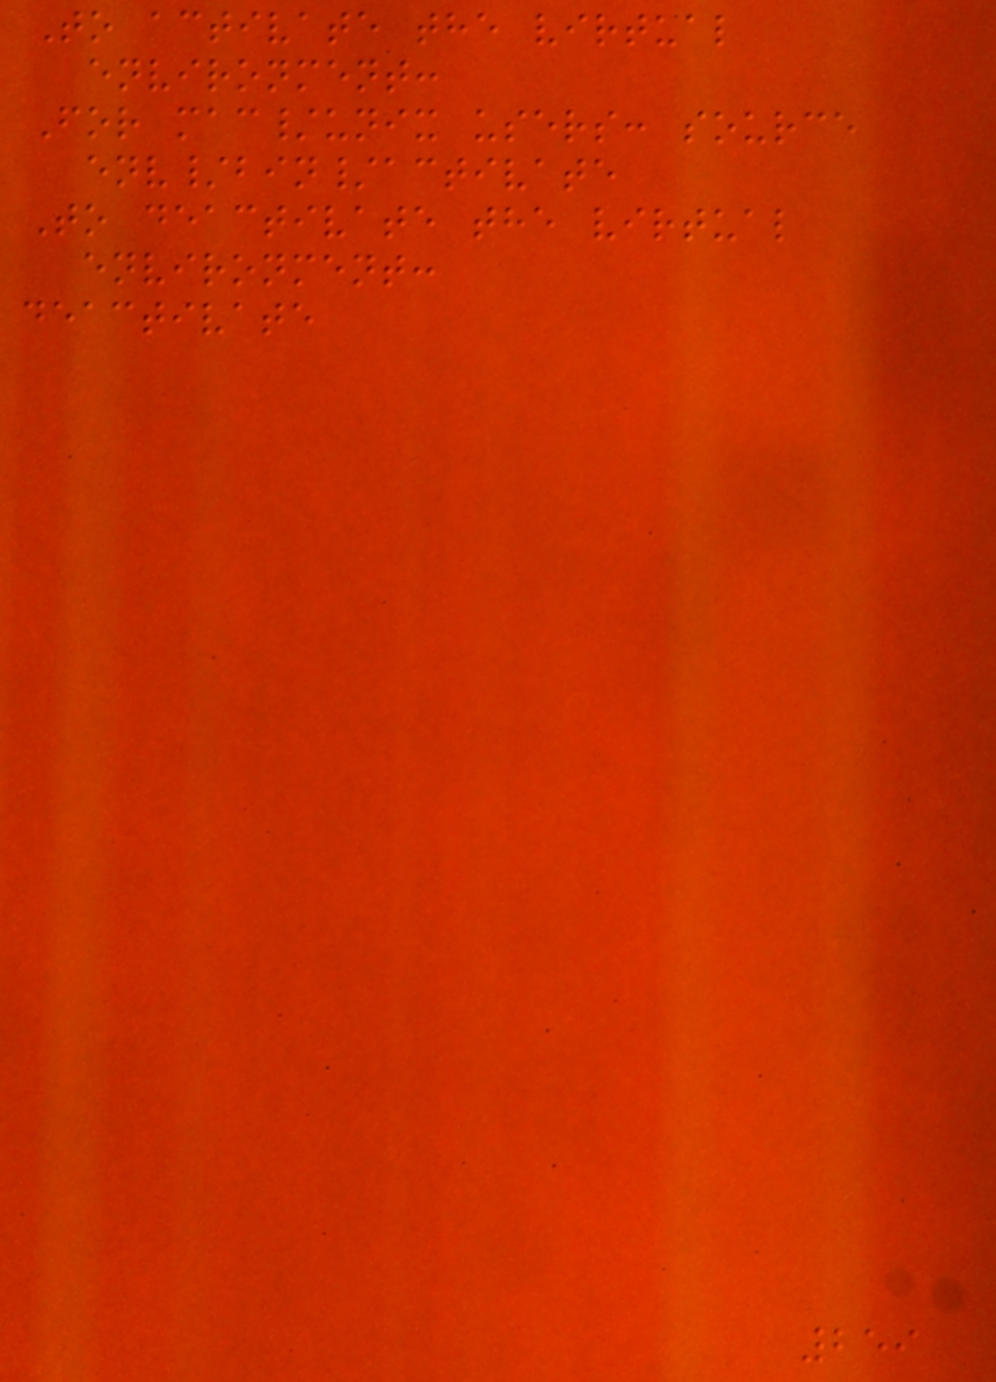To activate the virtual
environment:
For mac/unix users: source
env/bin/activate
To deactivate the virtual
environment:
deactivate
259
